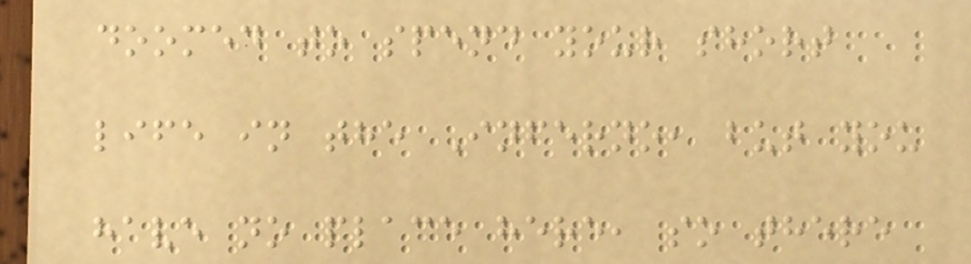doomed to spend your short
life in the Inferno, but you
have no place here, so there
